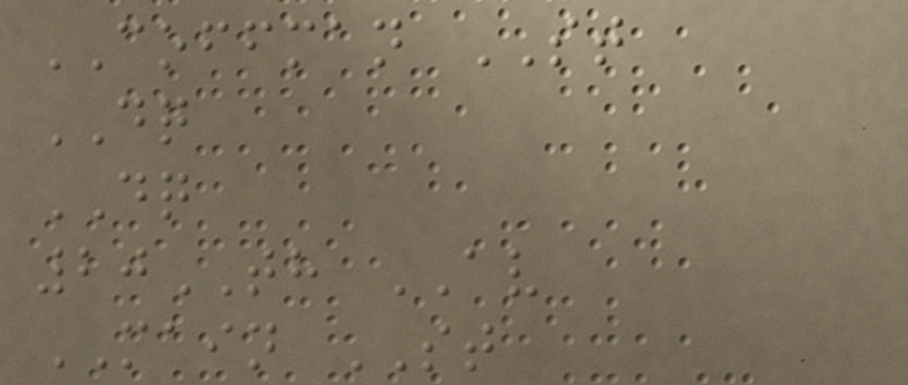COFFMAN ST
DQ
DQ
20TH AV
MAIN ST
